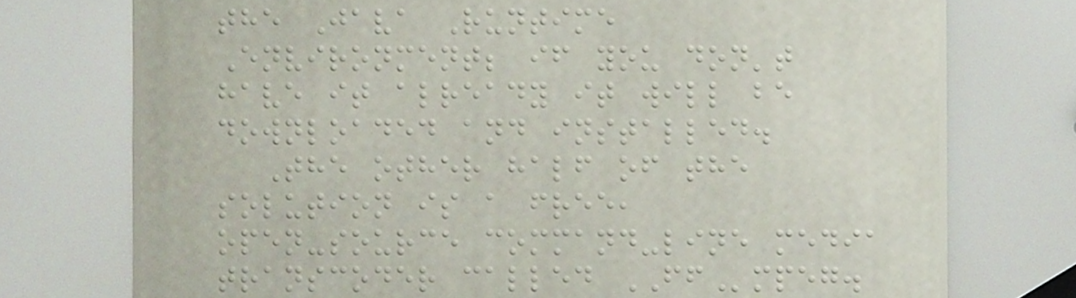the Java Runtime
Environment; if you don't
have it already it will be
downloaded and installed.
The other half of the
solution is a free,
open-source command-line media
transcoder called FFmpeg.
